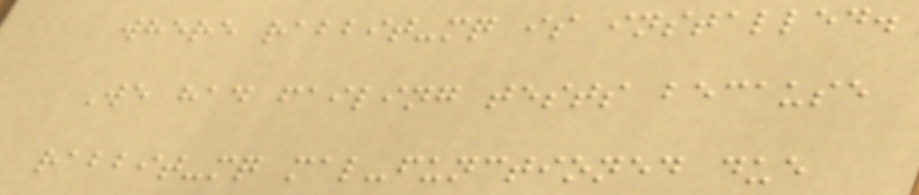where rabbit-mq is installed.
We had failing tests because
rabbit-mq mal-functioned due
